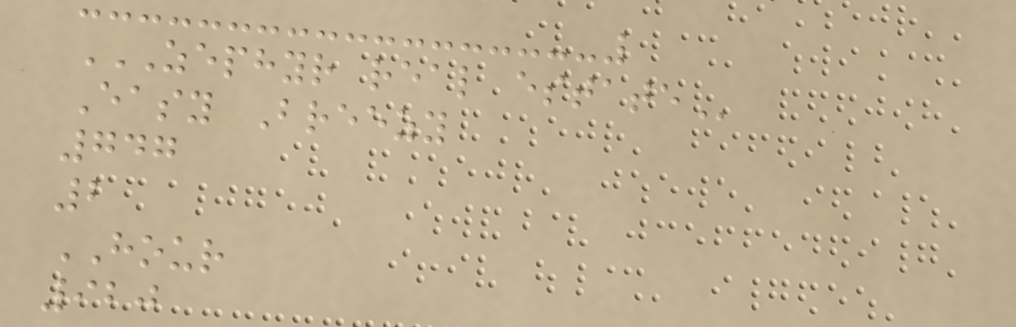ZEPHYR REAL ESTATE
Easy Breezy
747
2
HOUR
920
